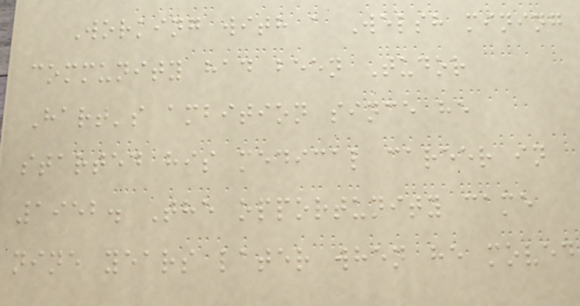Working with a Welsh mining
community had been Tudor
Hart's ambition since he
started his medical career in
1952. The opportunity came
nine years later when he moved
